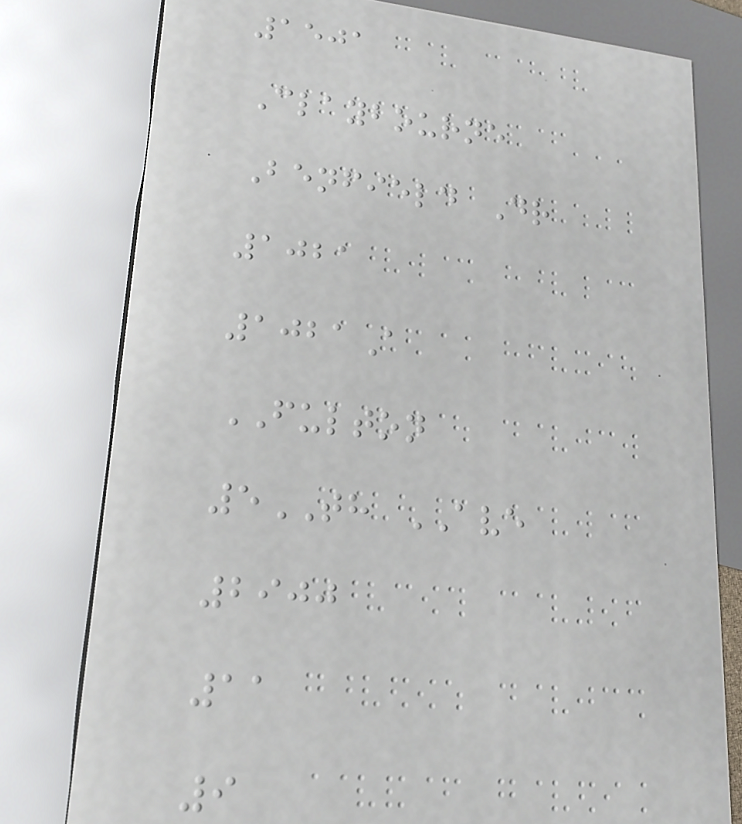1501
Claybourne
Benfield Dr
1021
1021A
FULTON
5TH AVE
2900
11
9
